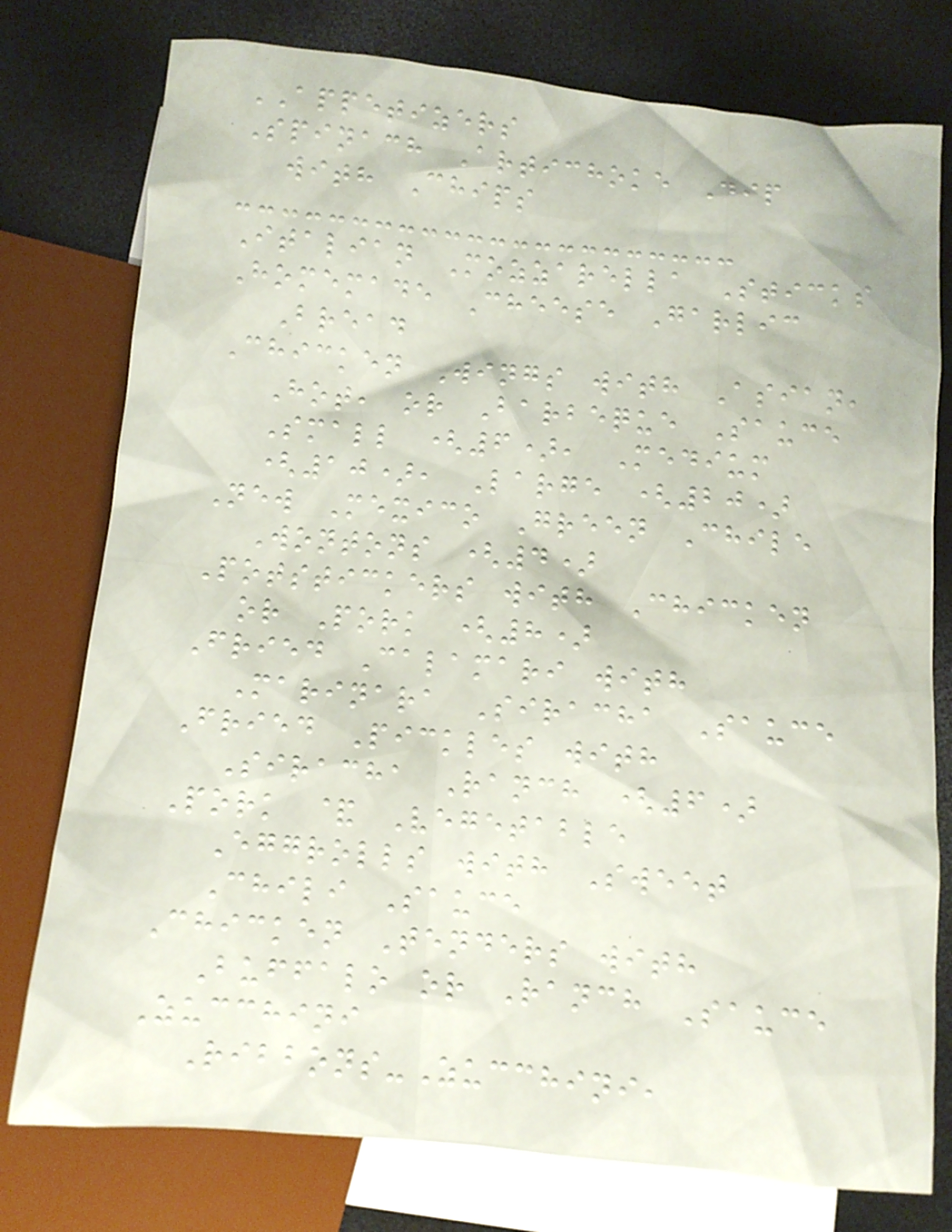APPETIZERS
Spinach Artichoke Dip
with Chips
Italian Mozzarella Sticks
Homemade Cheese Garlic
Bread
Chicken Wings with Asian,
Hot, or Barbeque Sauce
Small (6), Medium
(10), Large (20)
New Mexico Green Chile
Wontons (4)
Potstickers with Chicken
or Pork (8)
Fried Calamari with
Marinara Siracha Sauce
Fried Pickles with
Siracha Ranch (6)
Pork & Vegetable
Eggrolls with Sweet
Chili Sauce
Chicken Tenders with
Buffalo or Ranch Sauce
Zucchini
Ribbons-Zucchini,
